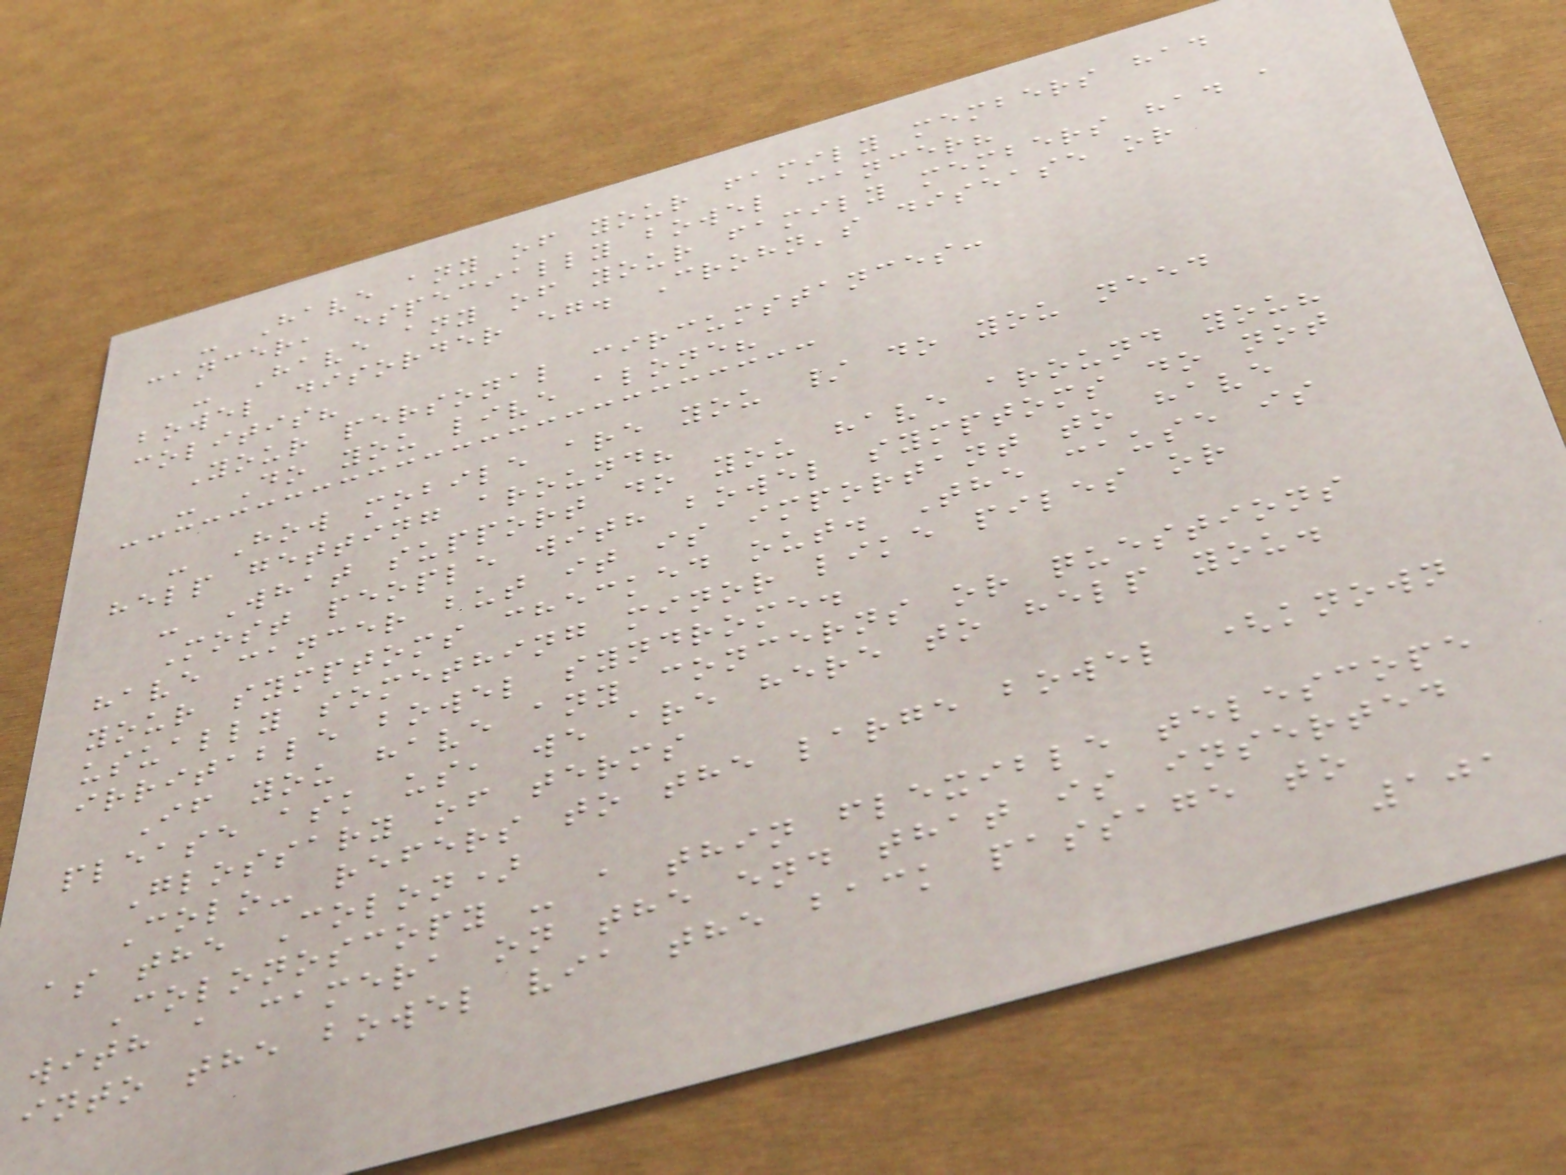- Have any of your family members had
cancer, especially bowel cancer?
- Have any of your family members had a
bowel disorder eg. Crohn's disease or
colitis?
Your personal circumstances:
- Do you live alone?
- How mobile are you / do you need
help getting around?
- What support do you have around you?
Most people with bowel symptoms do not
have cancer but it is important to have
your symptoms checked out. The cause is
usually something minor like piles or
irritable bowel syndrome.
If you have any concerns or questions
please ask us, we are here to help you.
Glossary of terms
Colo- refers to the large bowel (known
as the Colon)
Colonoscopy - a thin flexible telescope
with a camera on the end that is inserted
into the bowel via the back passage to
101
